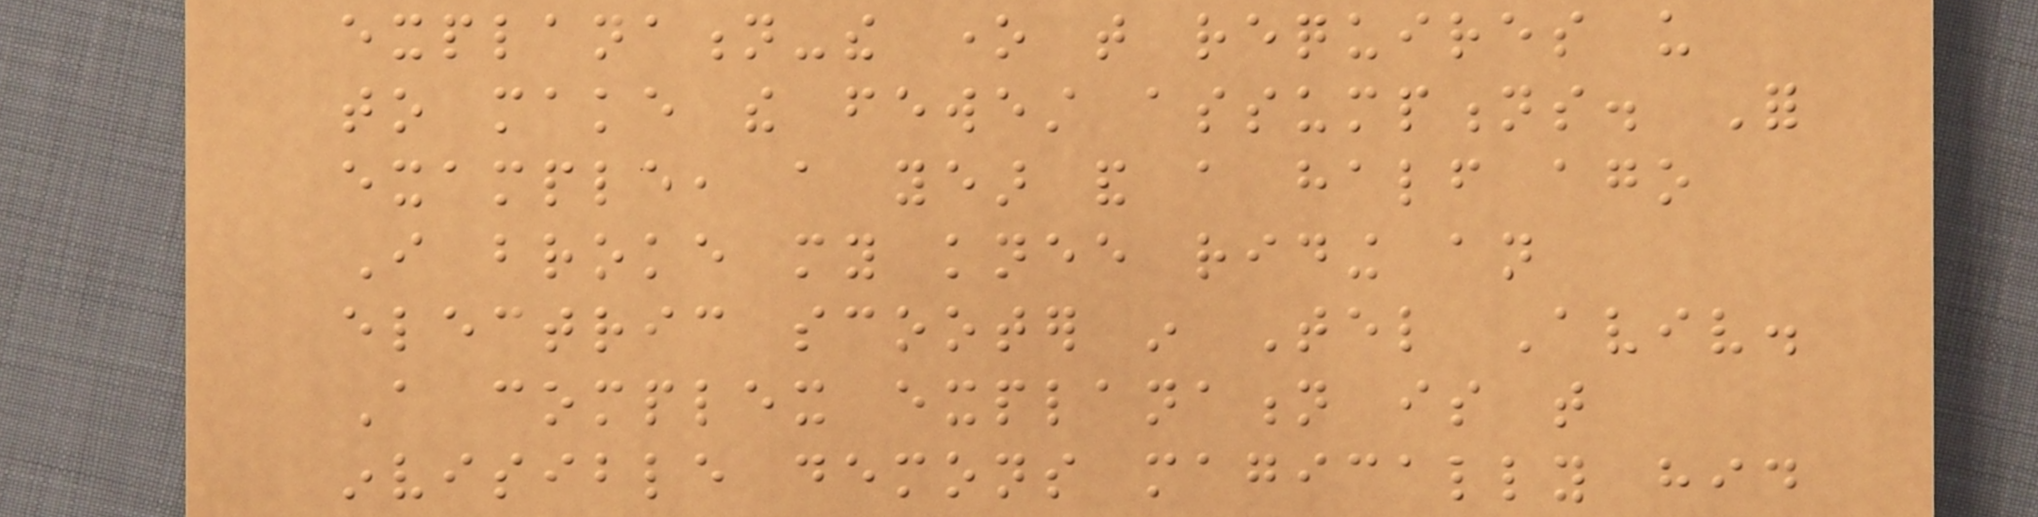explanation-the one that requires us
to make the fewest assumptions. For
example, a year and a half ago
I broke my knee riding an
electric scooter in Tel Aviv.
A complex explanation is that
invisible demons magically hid
